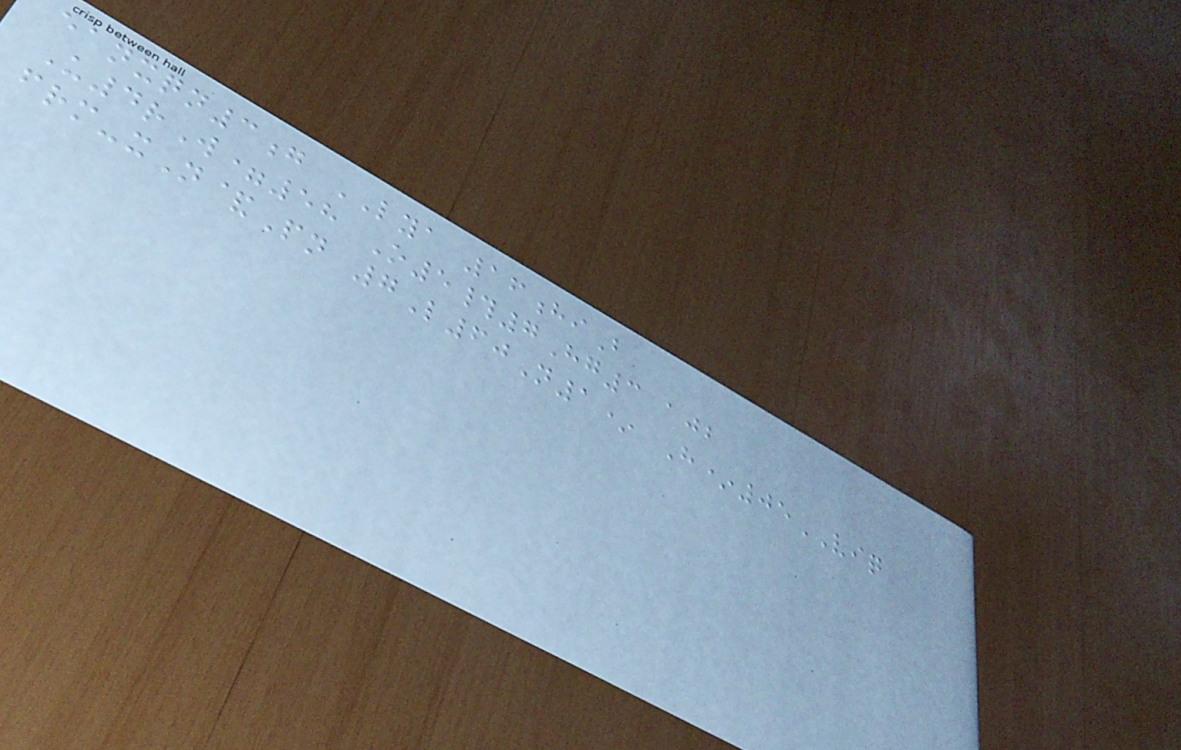eanxqn3g LYA 16hiB
U4rW=58 O5#7Hg3 ajb
frm-xN&Pn 7L60N1* H*05VIQ
